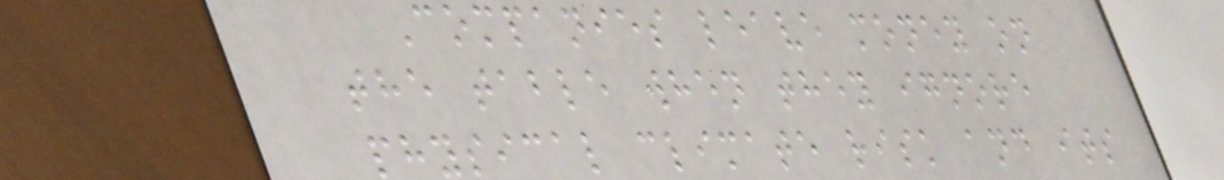Companies leave money on
the table when they ignore
physical climate risk and its
